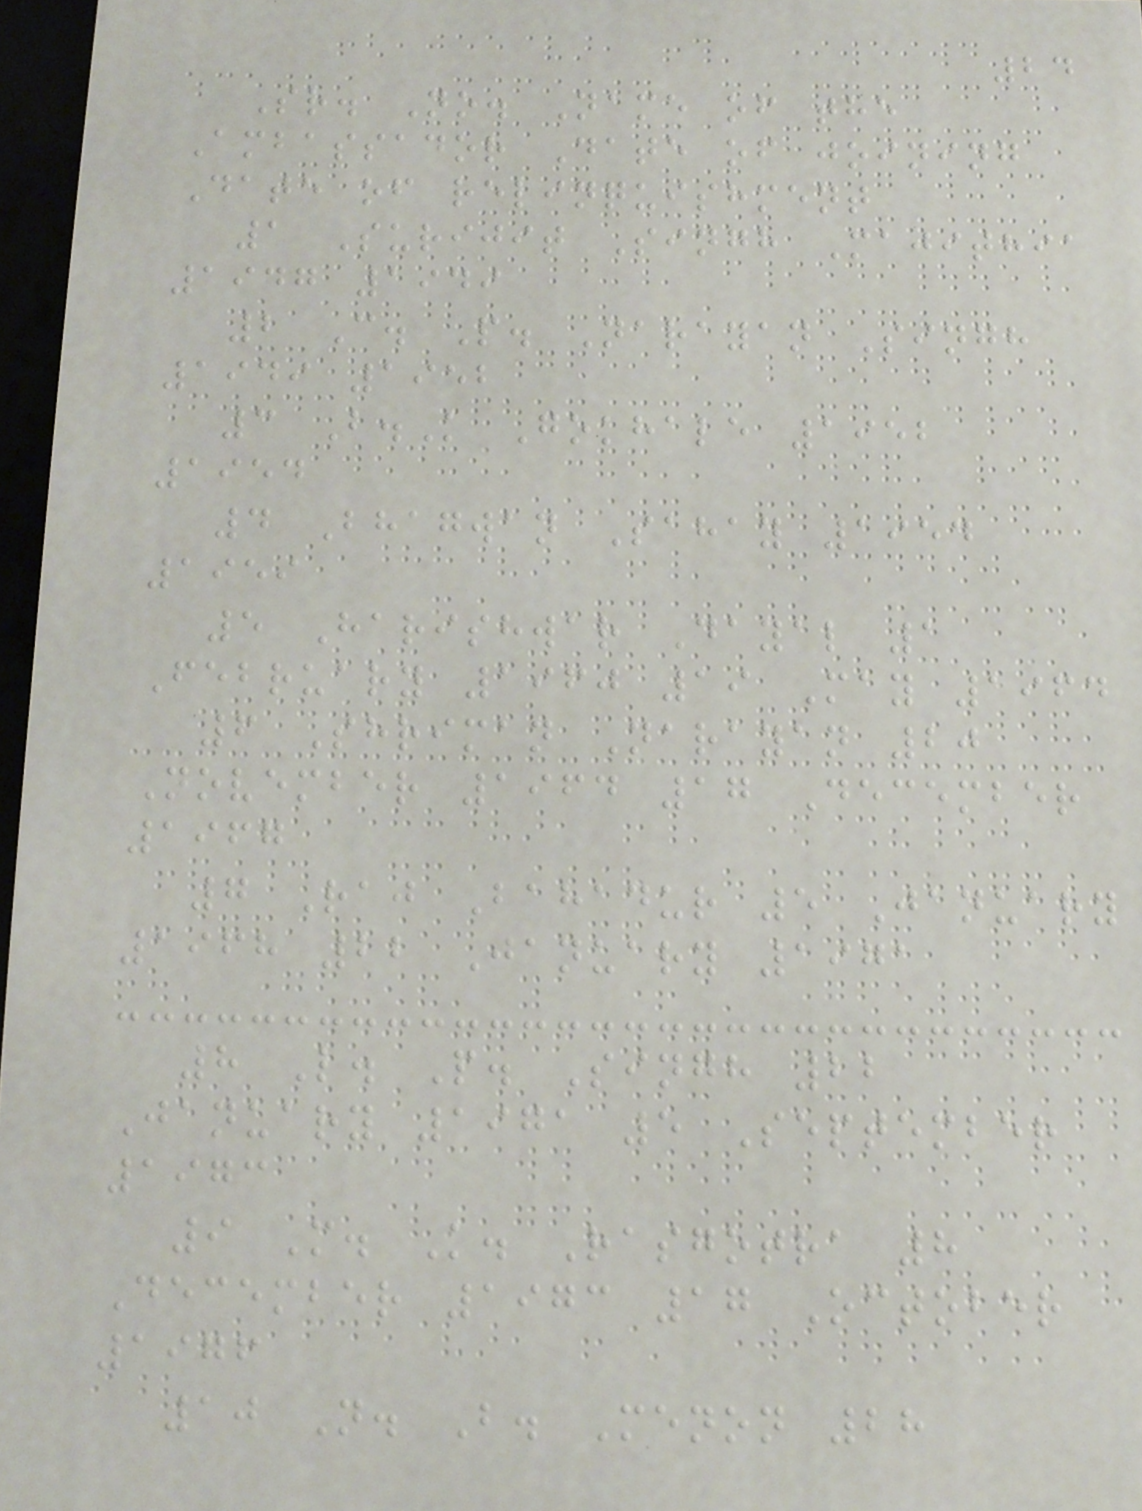24
Sr. No. Name of the
Ambassador Date of joining
Date of relinquishment
1 Surijit Singh Majithia
1947 1949
2 C. P. Narayan Singh
1949 1952
3 B.K Gokhale 1952
1954
4 Bhagwan Sahay 1954
1959
5 Harishwar Dayal 1
February 1960 19 May 1964
6 Shriman Narayan 20
November 1964 17 December
1967
7 Raj Bahadur 5 January
1968 22 January 1971
8 L. P. Singh 22
January 1971 5 September
1973
9 M. K. Rasgotra 8
December 1973 17 October
1976
10 N. B. Menon 28
